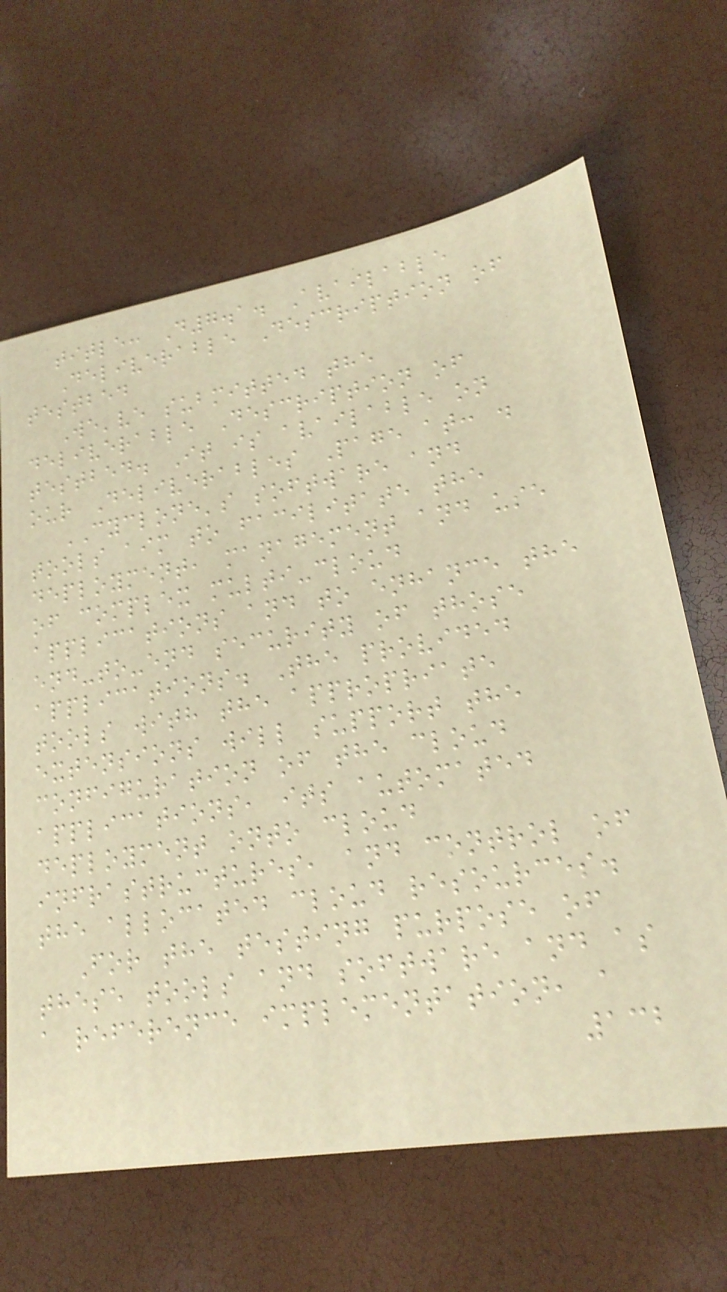title: D7.1. Available
Deliverable Description of
testbed
We've submitted the
deliverable Description of
testbed. It is available on
our Deliverables Page at: .
CYCLONE's software and
tools aim to facilitate the
deployment, management and use
of complex multi-cloud
applications and to enhance the
end-to-end security of those
applications. The provided
tools with the appropriate
extensions will support the
configuration of the cloud
applications, its automated
deployment onto cloud
infrastructures, and control of
the allocated cloud resources.
For the testing purpose of
these tools and software and as
a reference implementation, a
132
